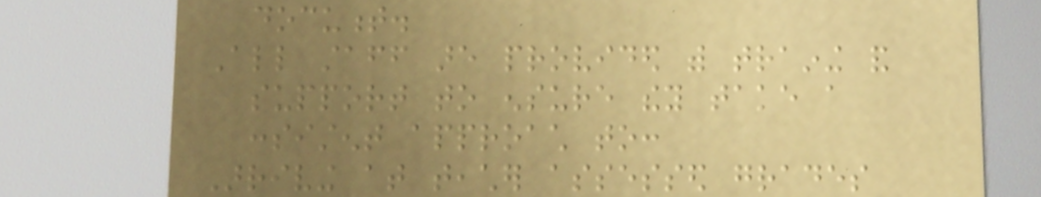document.
All staff are provided with training and
support to ensure they take a
consistent approach to:
Arriving at teacher assessed grades
